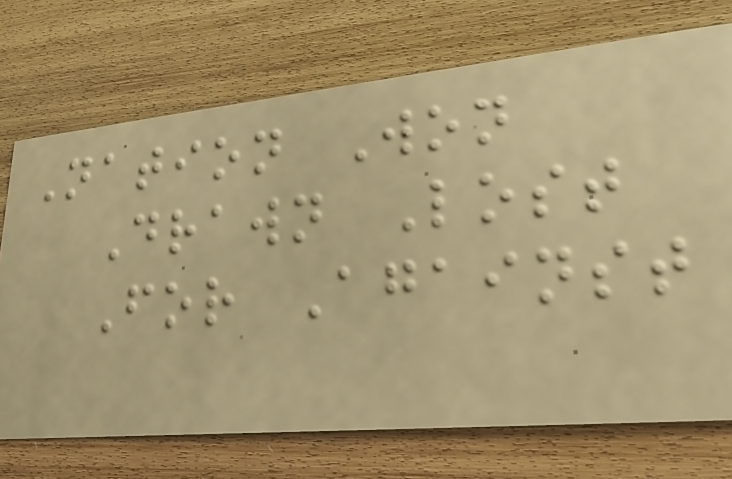Nation Won
Drawn Lost
For Against
